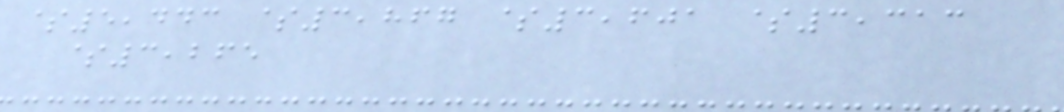$5,443 $3,867 $3,601 $3,313
$3,265
